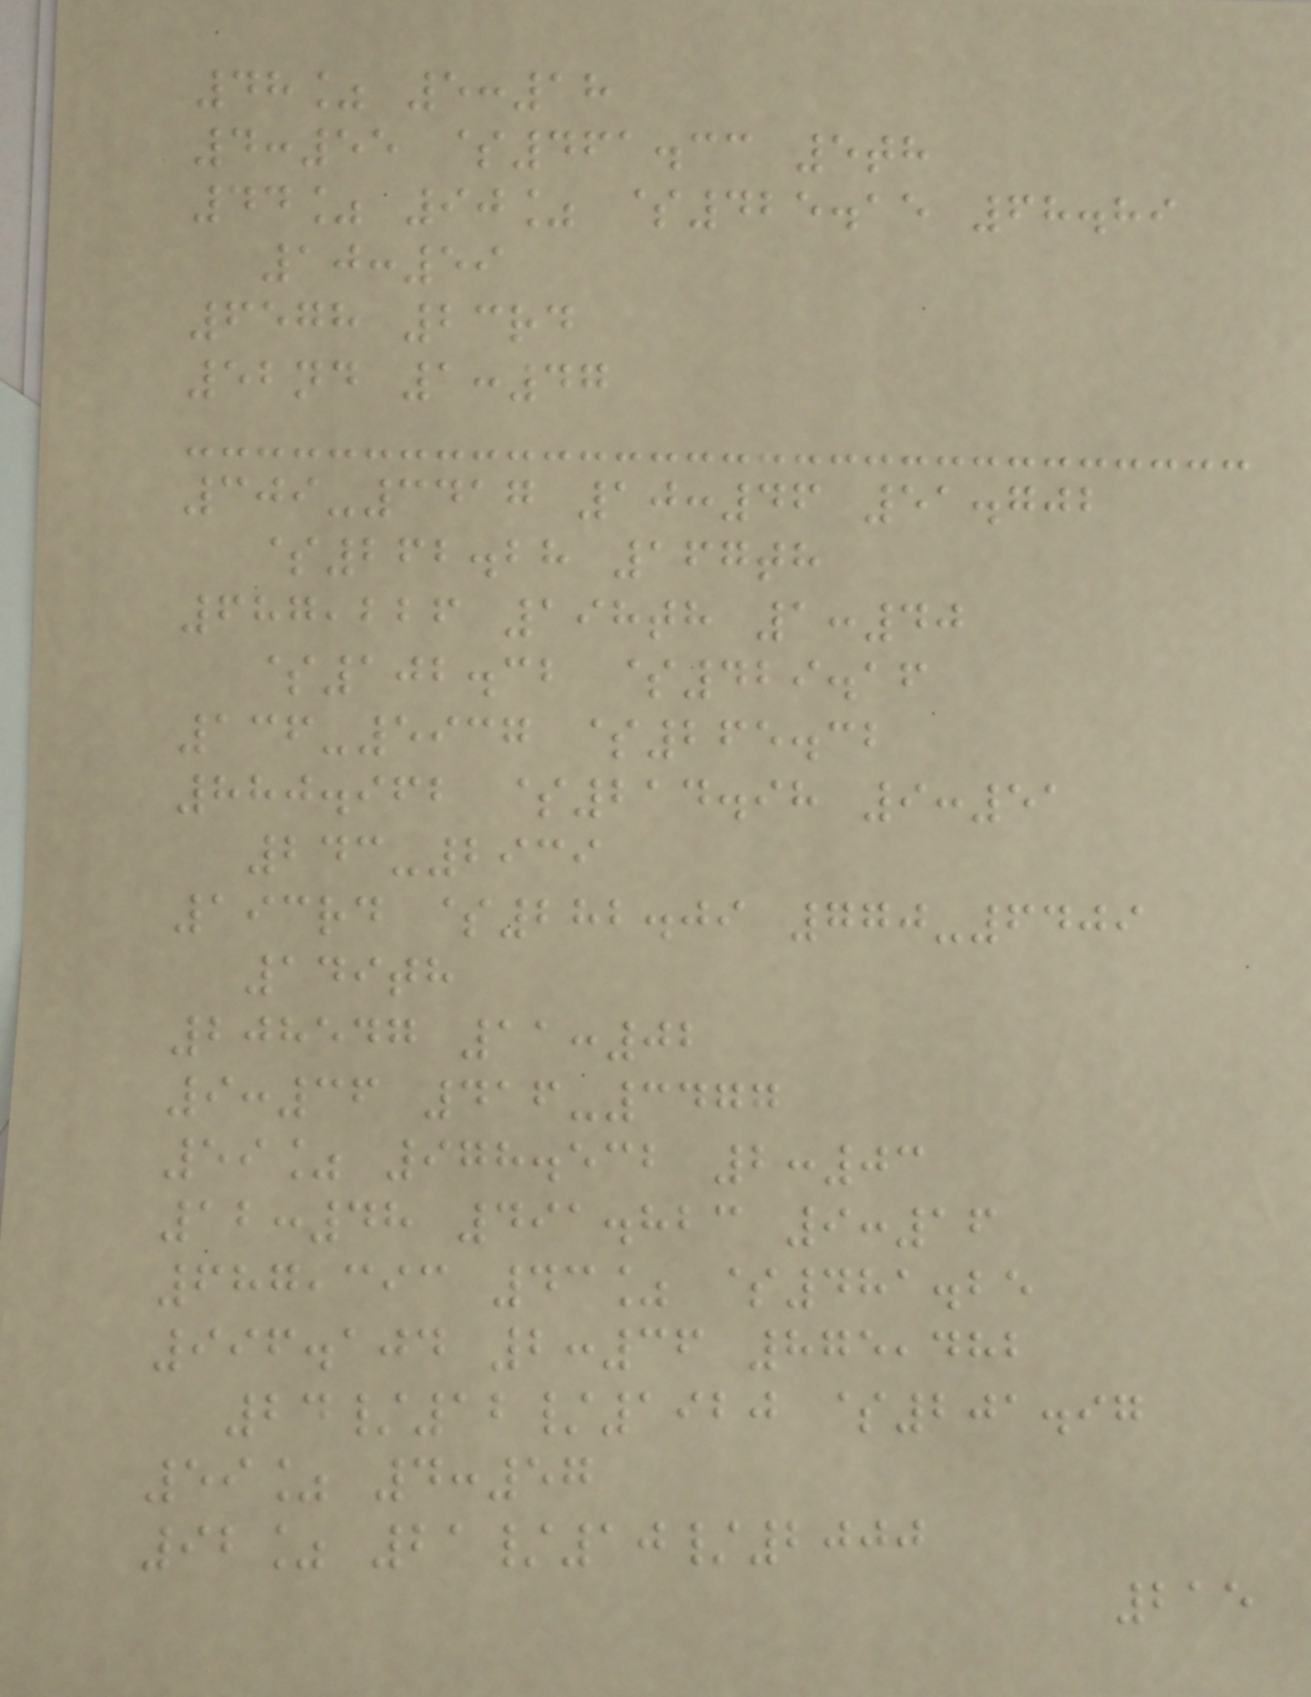48% 5:18
4:55 $461.33 5th
44% 90% $425.15 68.89
10:59
6578 23rd
52nd 1:47
309-3417 10:46 51.702
$262.28 167th
687,226 198th 1:40
$102.32 $429.16
136-5937 $265.32
880.962 $214.98 9:51
243-2939
193rd $282.09 770-6409
149th
208547 11:02
9:36 416-3477
59% 978.532 2:03
12:48 491.823 9:16
687,393 43% $481.25
996.104 2:36 875,482
24/12/1920 $201.97
59% 4:57
92% 21/10/2000
215
